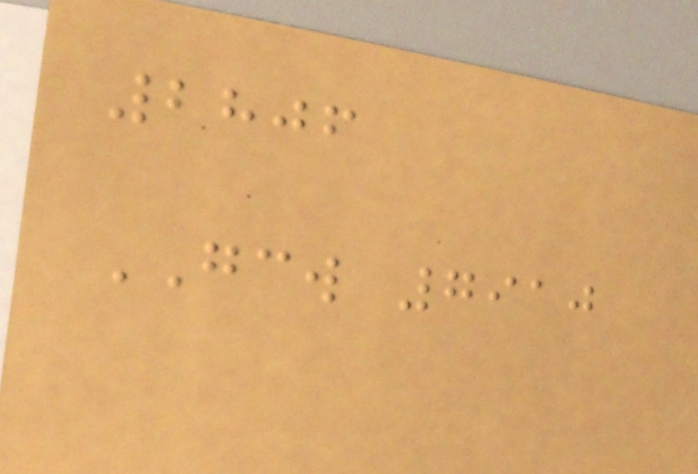2806
GCW 7910
